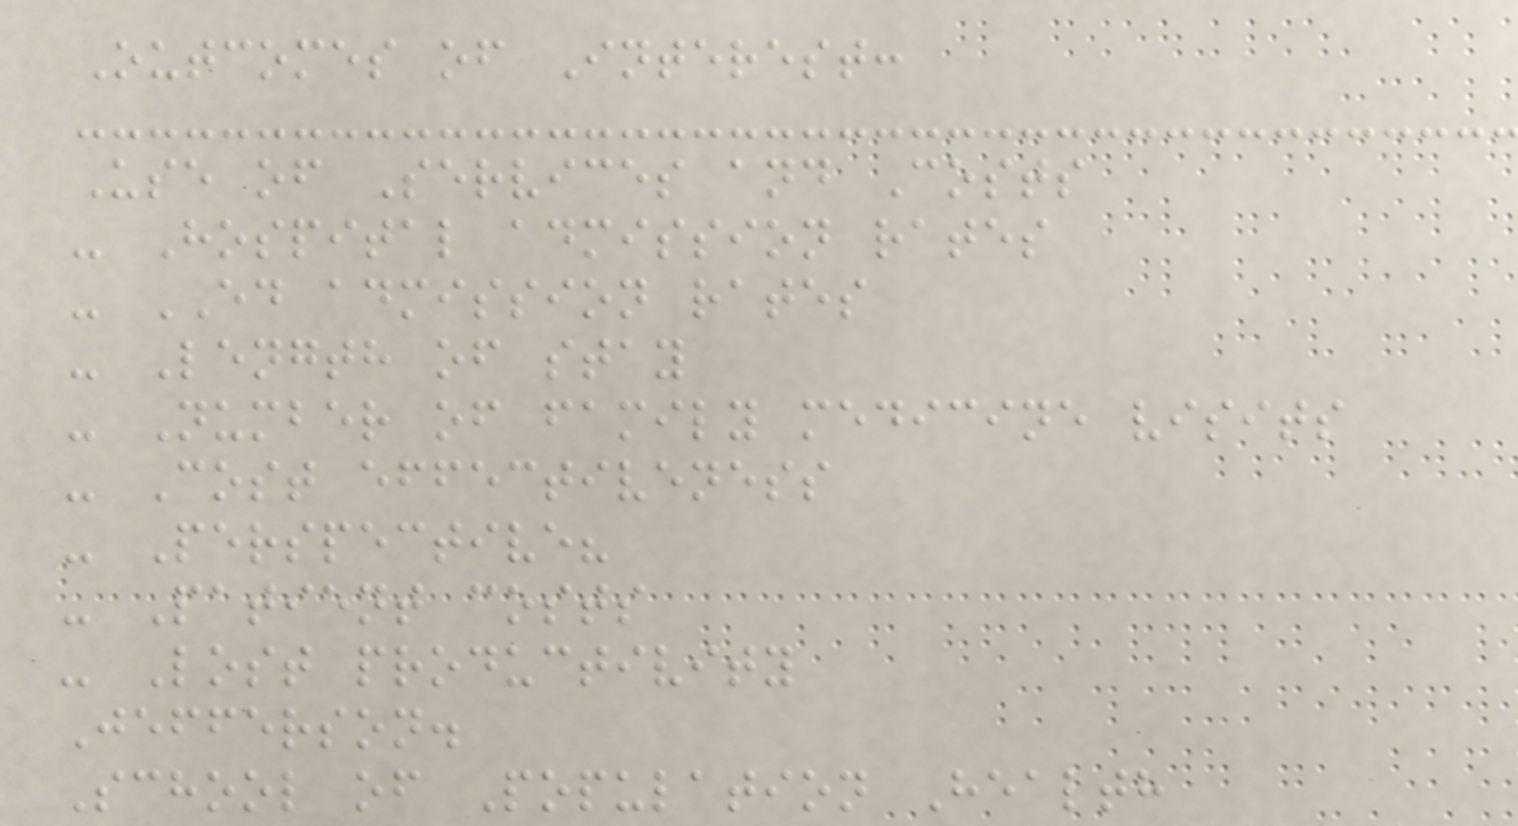Outcomes of Interest:
Use of Services and Costs
- Hospital admission rates
- ED admission rates
- Length of stay
- Number of family medicine visits
- Cost effectiveness
- Perspective?
- Patient costs
- Lost productivity
Jefferson.
School of Population Health
